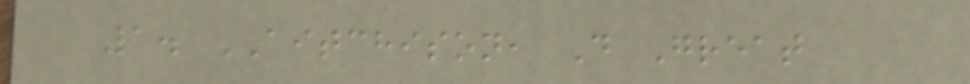1. AITCHISON, D Great
